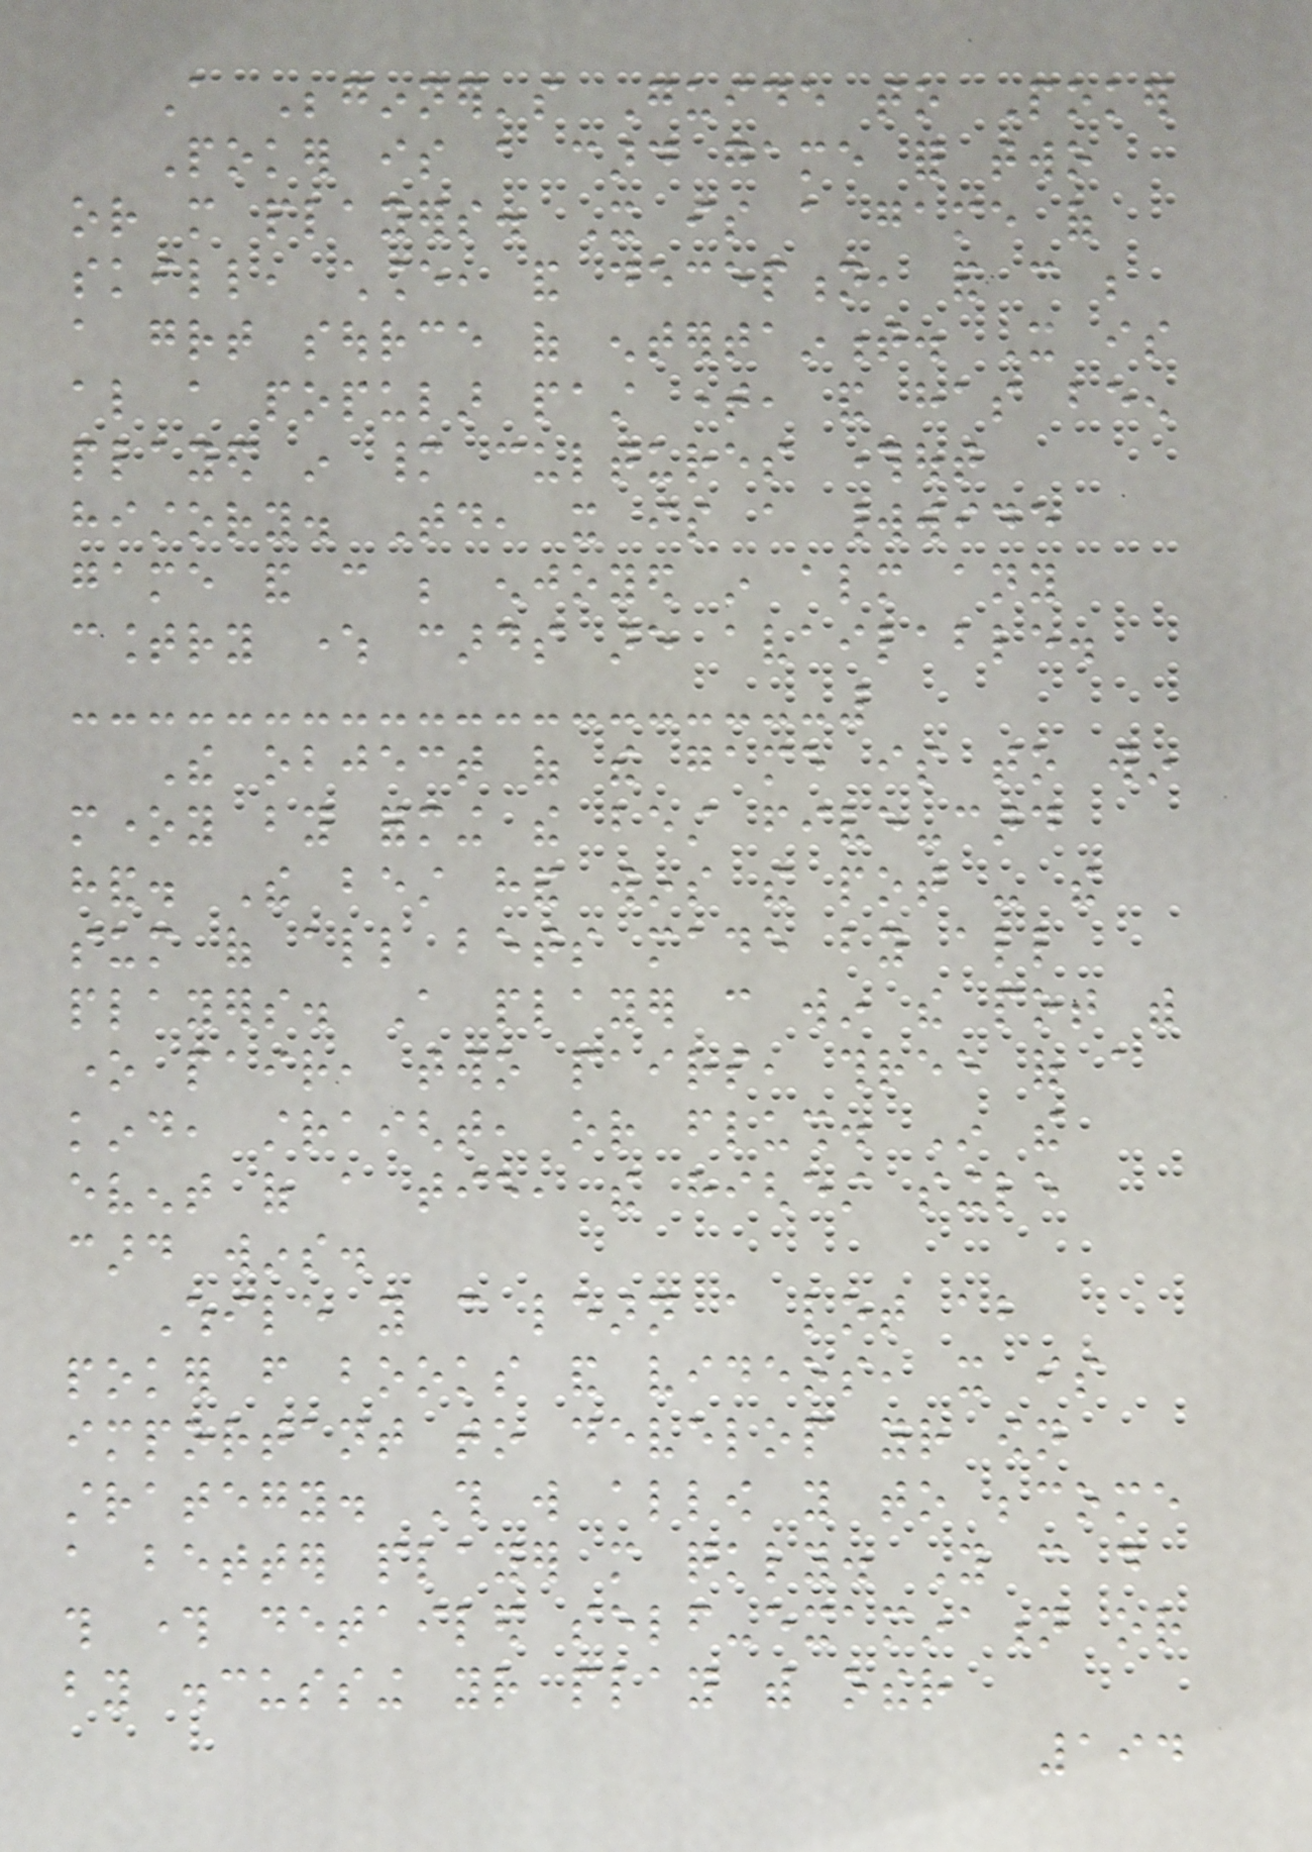A Beginner's Guide to Poker
Poker is a card game for two
or more players. It is a game of
skill, chance, and deception, and can be
a great source of entertainment. It is
also a popular past time, and has been
played in many cultures throughout
history. Today, it is a worldwide
game and can be enjoyed in almost any
country where cards are available.
The object of the game is to win
money by forming the best five-card
hand. The best hand wins the pot - the
sum of all bets made by all
players. A player can win the pot with
one pair, two pairs, three of a
kind, straight, or flush. In the
event of a tie, the highest single
card wins.
While you can learn a lot about
poker from books and videos, it is
important to develop your own
strategy. This will allow you to become
a better player more quickly. You can do
this through detailed self-examination or
by discussing your play with other
194
